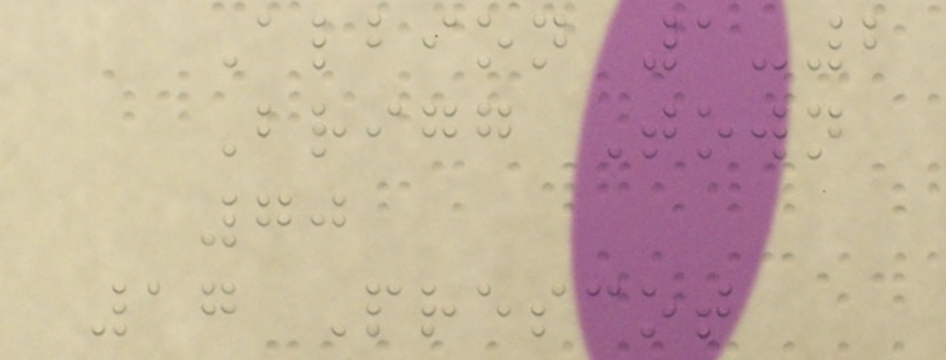Albion 1-2
Brigg Town
70
17 Prescot
